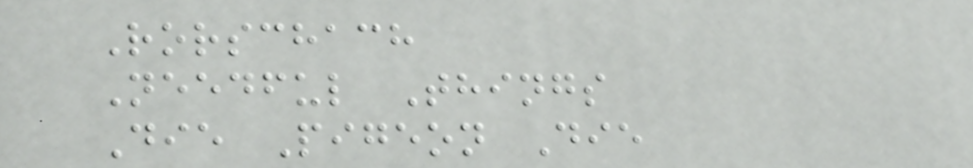Rorschach
Needful Things
Die Pigeon Die
